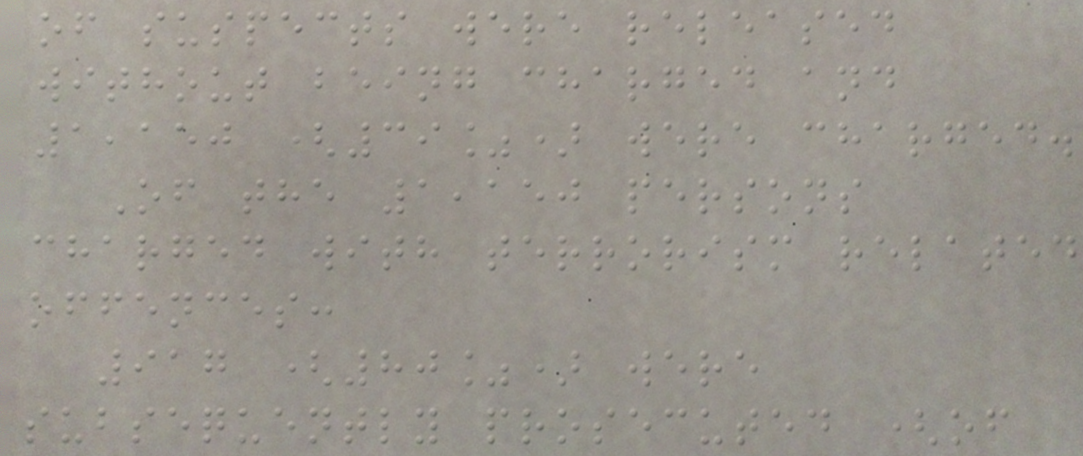of suspects were released
without being charged and
1,150 (39%) were charged.
Of the 1,150 persons
charged with terrorism related
offences:
917 (80%) were
subsequently prosecuted (of
